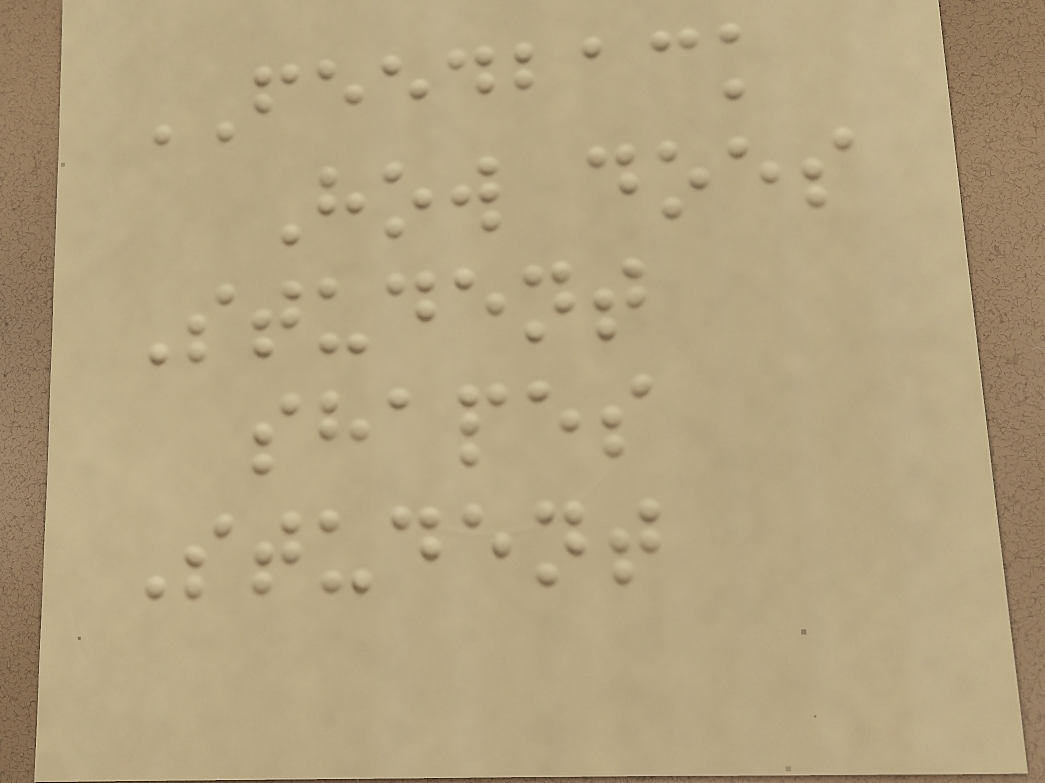FEEDBACK
How does
Student
shapes
Student
